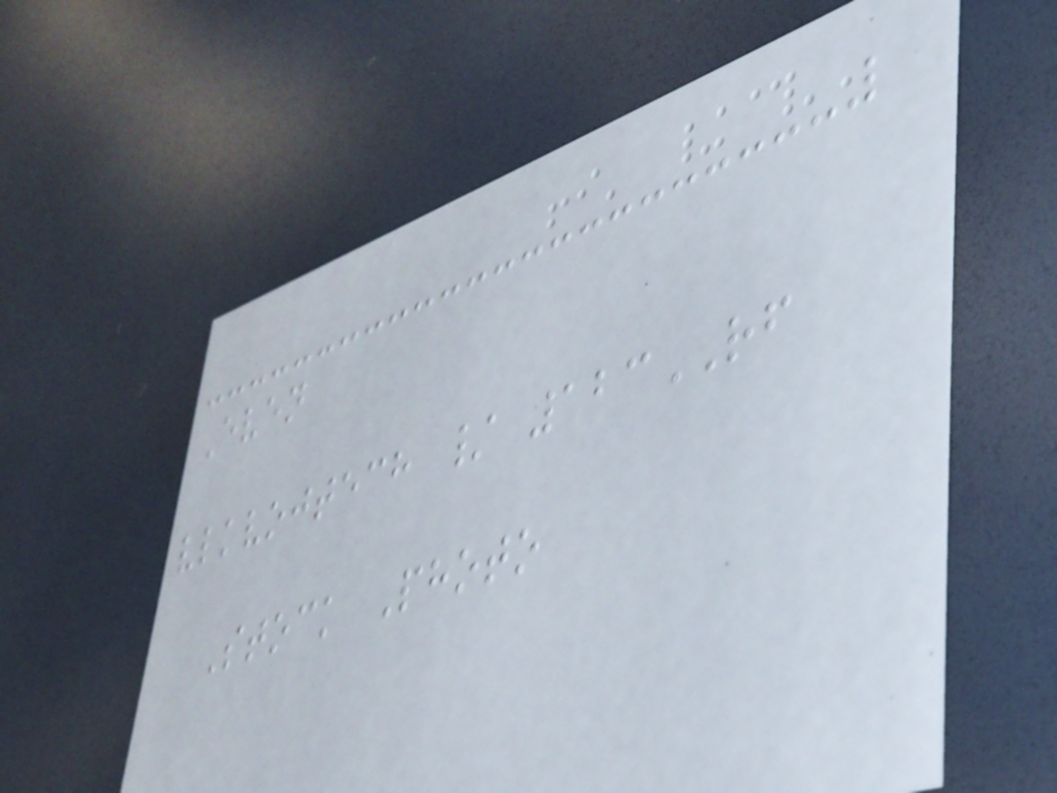Even
vlkvojtech / 123RF
Stock Photo
